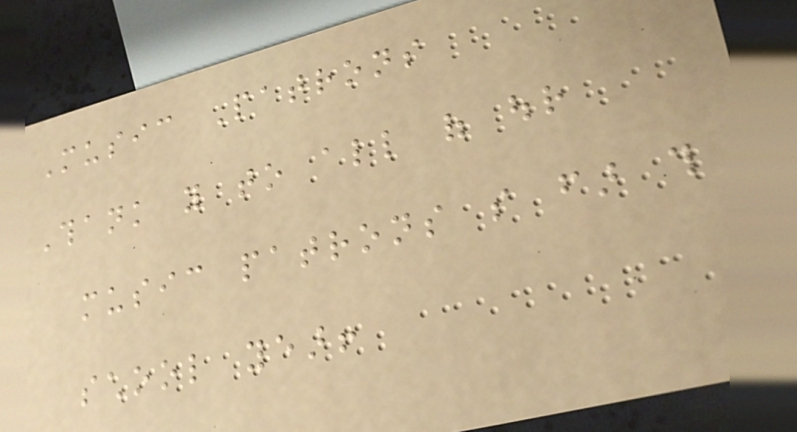Music Patrons
Thank you to all of our
music patrons so far this
school year!
